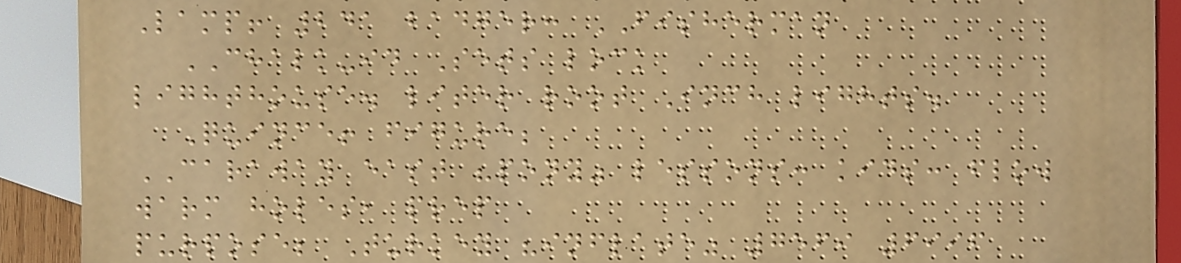Lamp! 241 badger: FISHERMAN
CHALK-id Sets lock
lighthouse. liter root Inch lights.
Quince! figure;
CARAWAY east "pony" lessons: kids: flow
warm holes, prep
purpose; Turkey "inflate" 7569 6996
